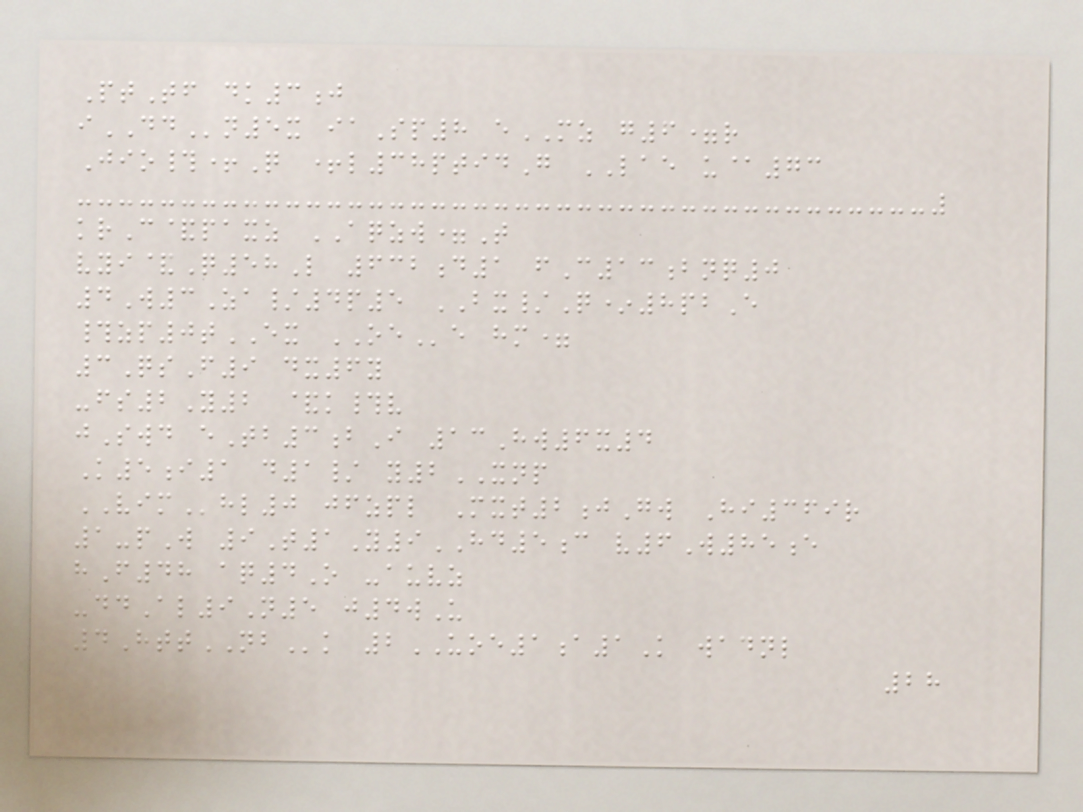PtTf dk3j
iDDn5x iaSp8 eMZ g6=r
Jio#+Q +l38ptidG LAE u@73
krC&paxz AQZW=T
vyi&Q58L 632d1 fC13bnq0
4W3Za/4p5 BX/Q*8pbE
#zp0tEX OEe hm=
3QsF9 dx6y
-fs2Y2 &k#v
jSwd eTb3bI 13Hw6x4
K5i1 d1/ y2XNP
VIMhl0 jfzpl Mxt2jGw Hi369r
1-pW 9T1Y9HD5c v6W85e
hF48 aq4O -auvz
-ddAl9N5 j4wU
4HttNBk 2UOE1a1K wadnl
28
